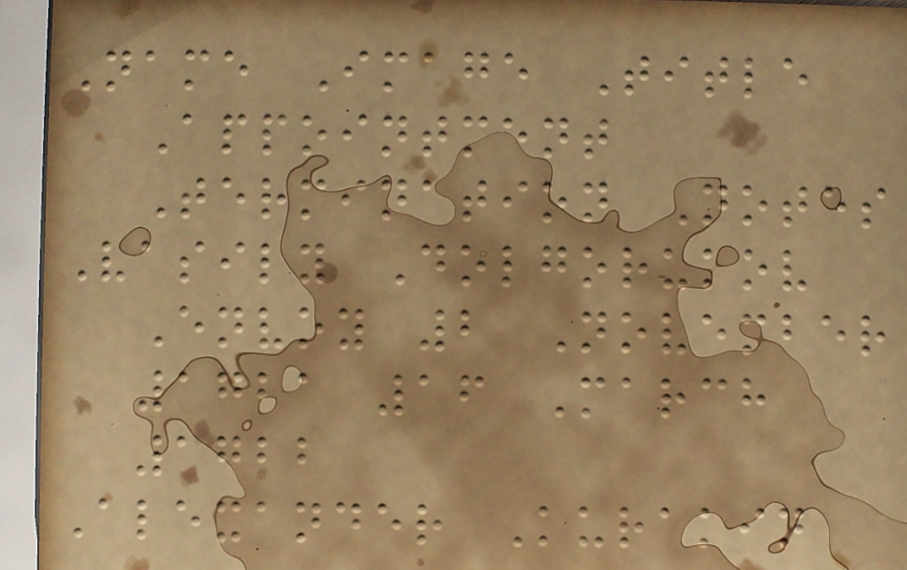Name Image Title
Appointment
Termination Notes
Vasily Dolgorukov
Envoy 2 November
1721 16 March
1722
Alexander Kurakin
